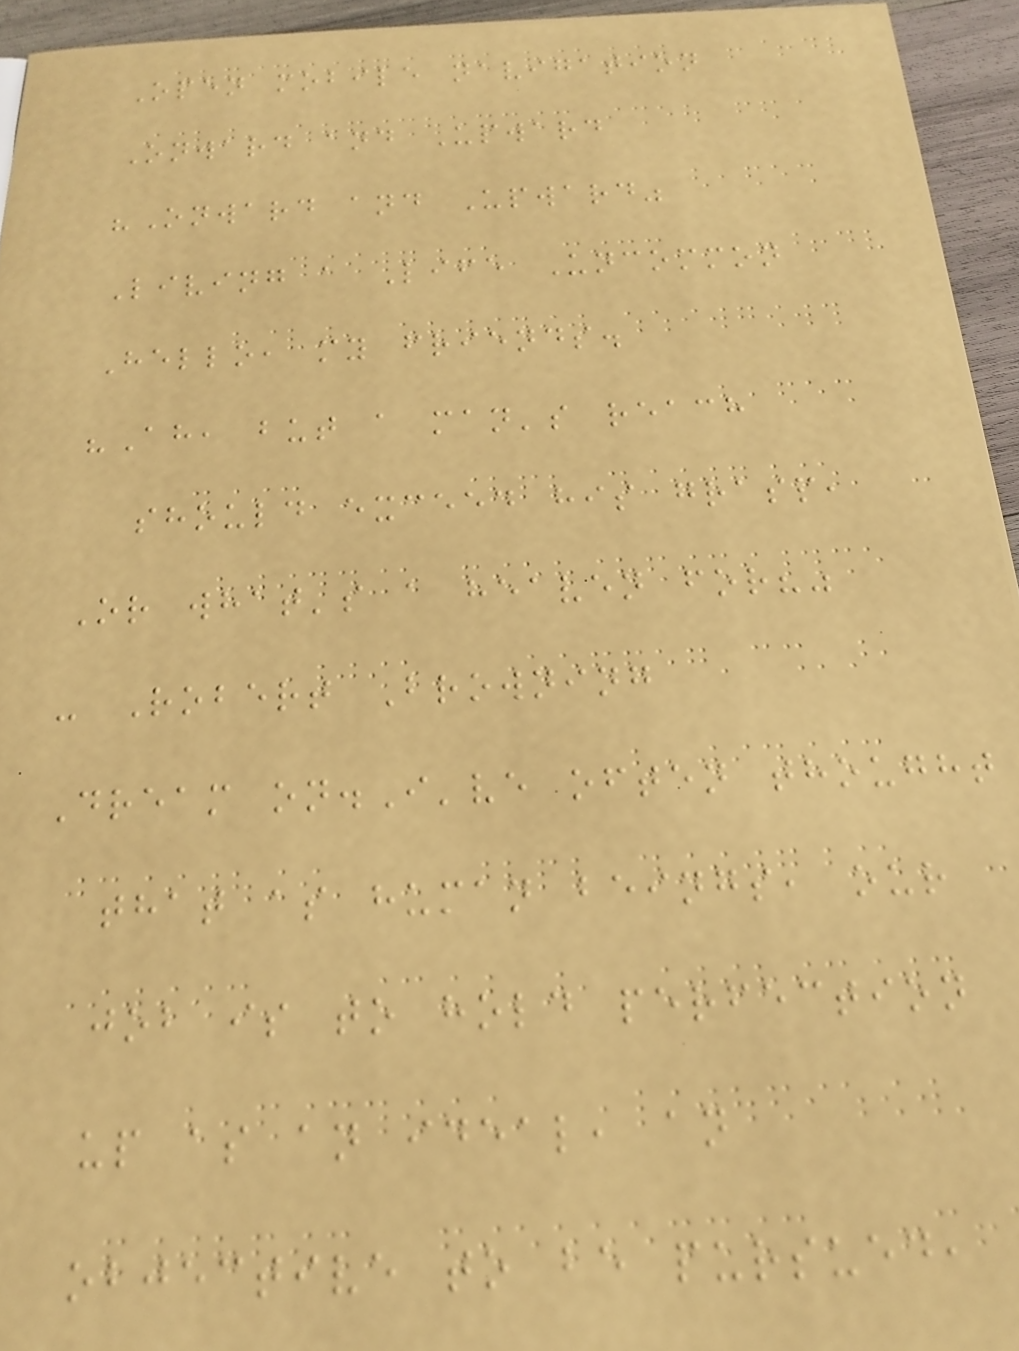Open mobile navigation
Onward and Upward
"Onward and Upward"
Living a Life Uncommon
Hello, my friends.
"Ah, but a man's reach
should exceed his grasp,
Or what's a heaven for?"
- Robert Browning
Dream on.I've often thought
that as human beings, our
job is to hold perfection
up as an ideal, an
objective to be pursued,
